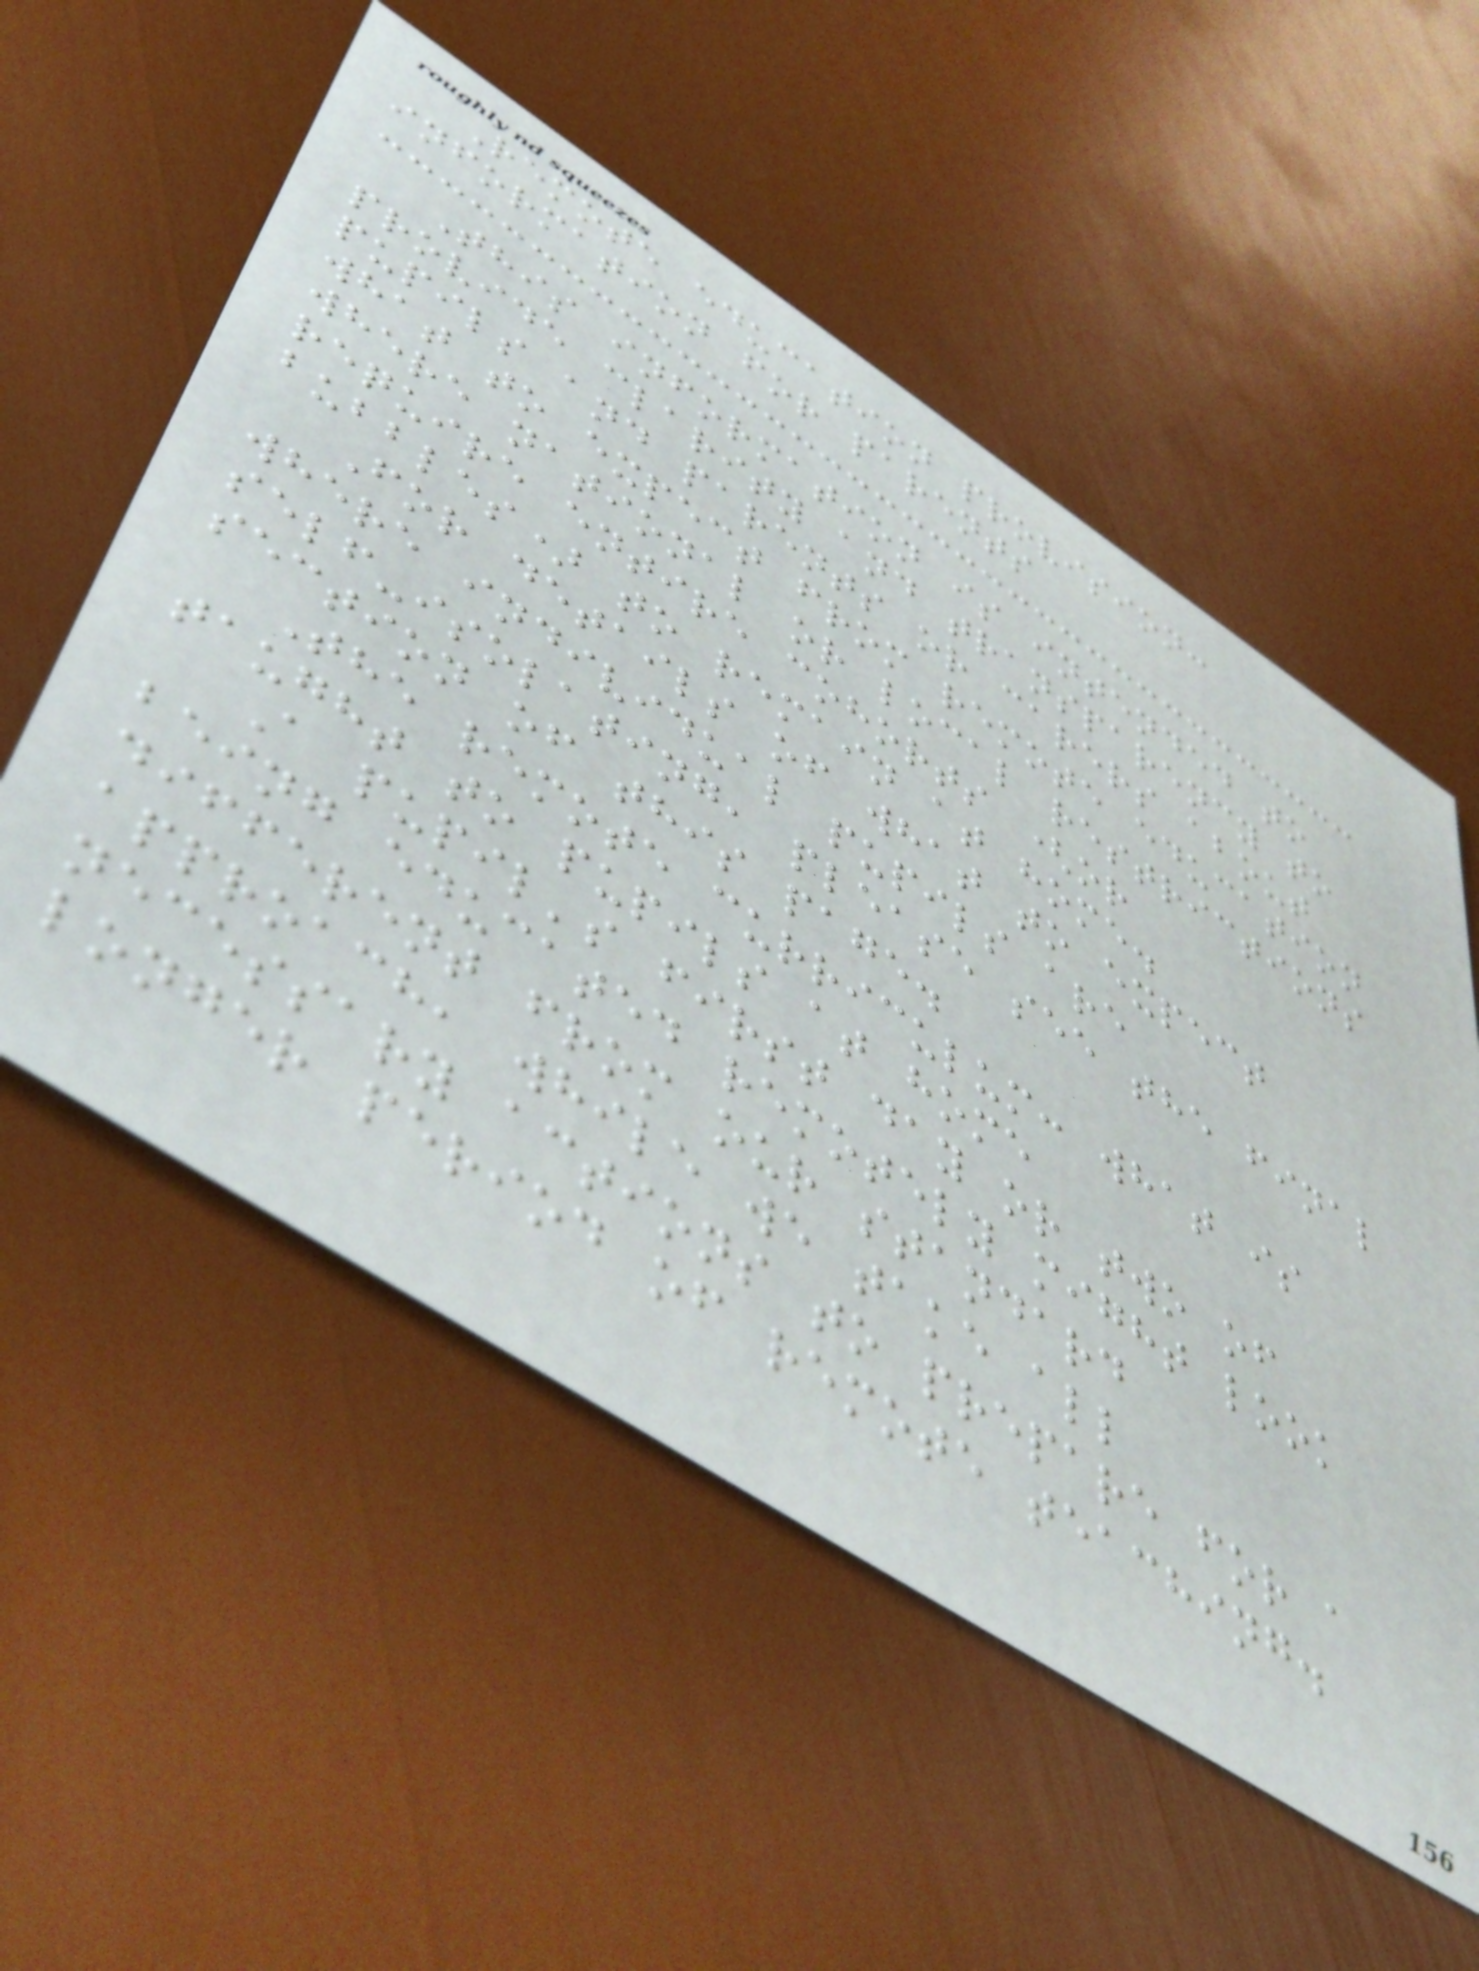Remote education provision:
information for parents
This information is intended to
provide clarity and transparency to
pupils and parents or carers about
what to expect from remote education
where national or local restrictions
require entire cohorts (or
bubbles) to remain at home.
For details of what to expect
where individual pupils are
self-isolating, please see the final
section of this page.
The remote curriculum: what is
taught to pupils at home
A pupil's first day or two of
being educated remotely might look
different from our standard
approach, while we take all
necessary actions to prepare for a
longer period of remote teaching.
